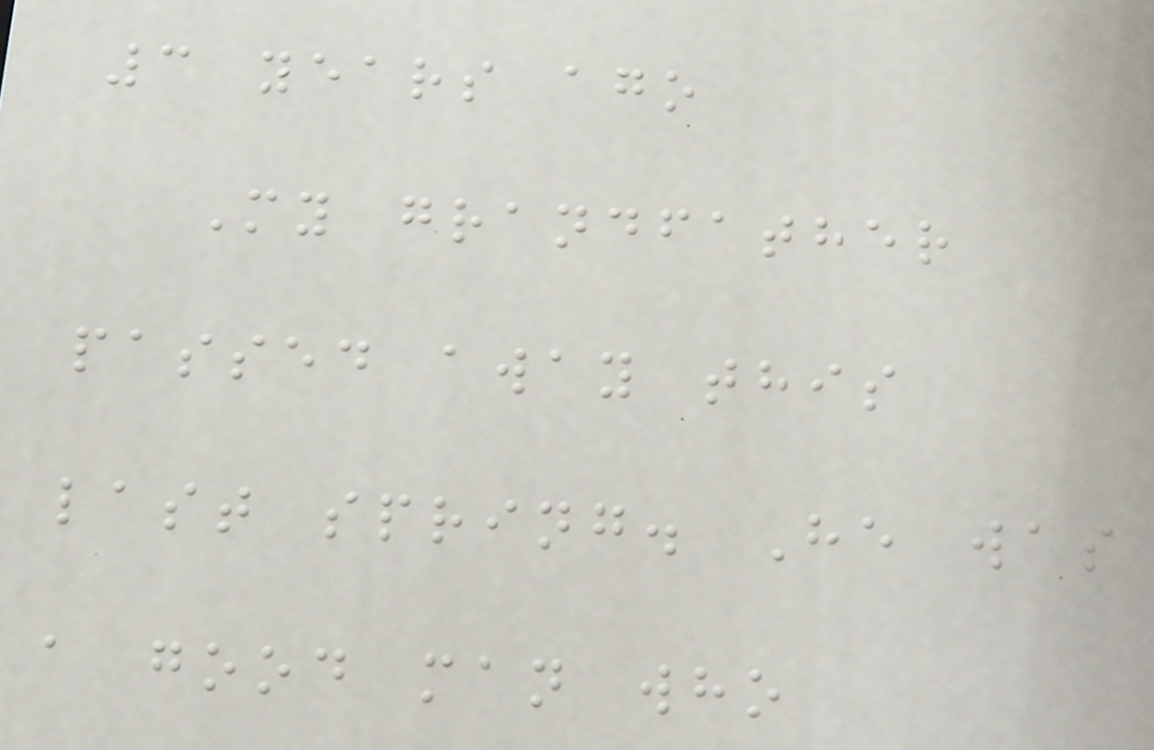3 years ago
My grandfather
passed away this
last spring. He was
a good man who
